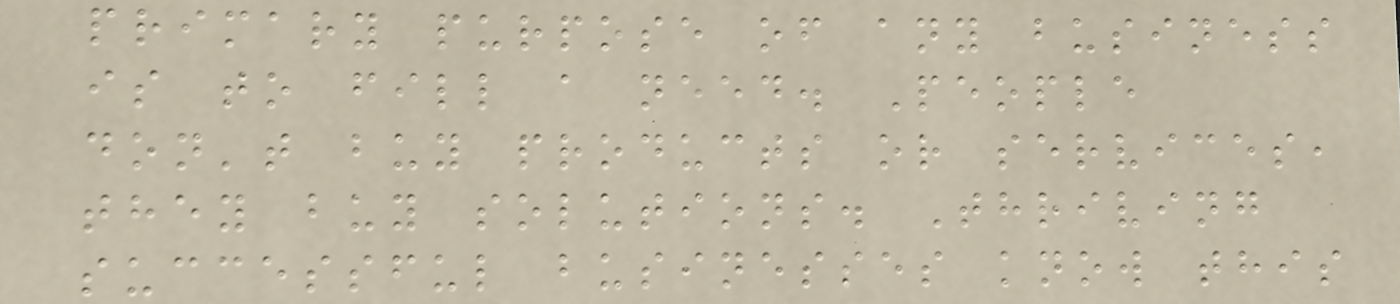primary purpose of any business
is to fill a need. People
don't buy products or services,
they buy solutions. Thriving
successful businesses know this
